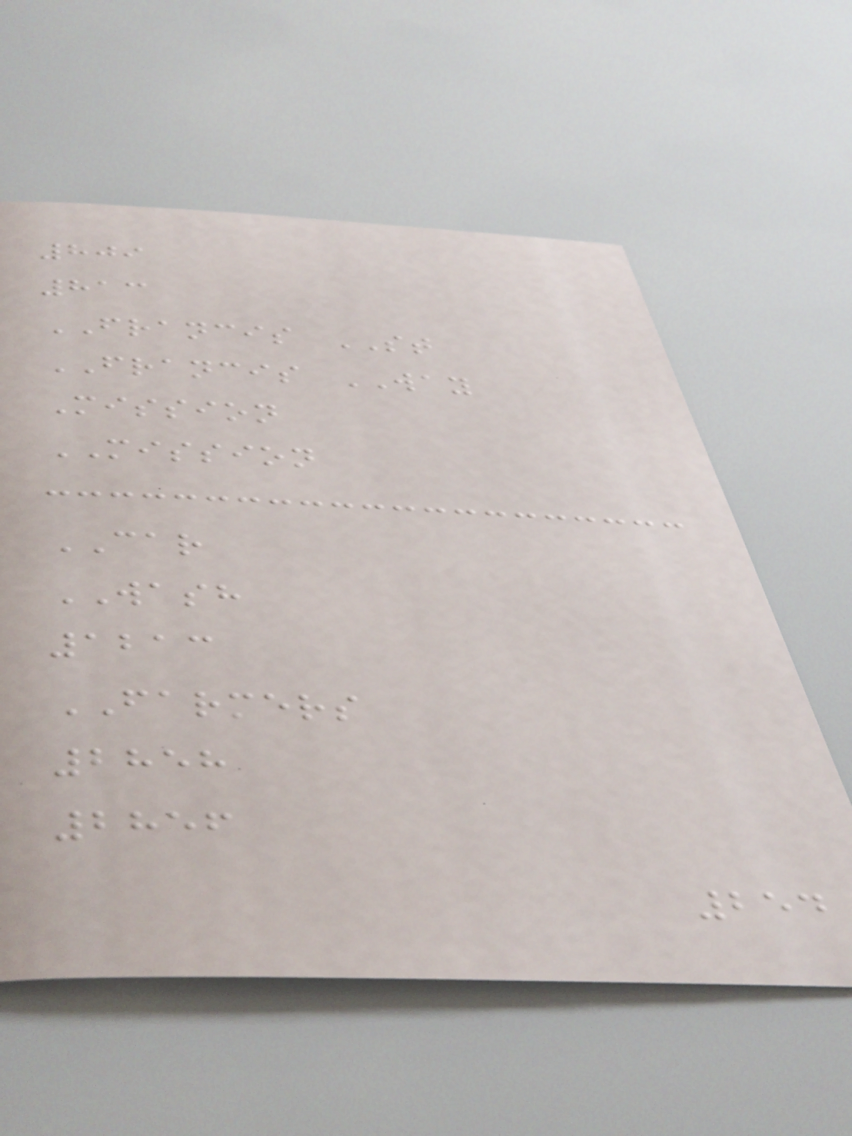809
813
FRANCIS ST
FRANCIS WAY
Mission
MISSION
CAR
WASH
1213
FARMERS
2858
2856
254
